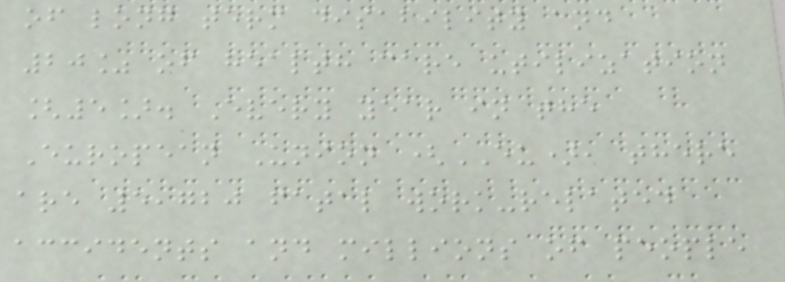of long term disability and
20% of health care utilization
[5]. Every year in the
European Union (EU), there
are 5,720 fatal work-related
accidents and millions of people
